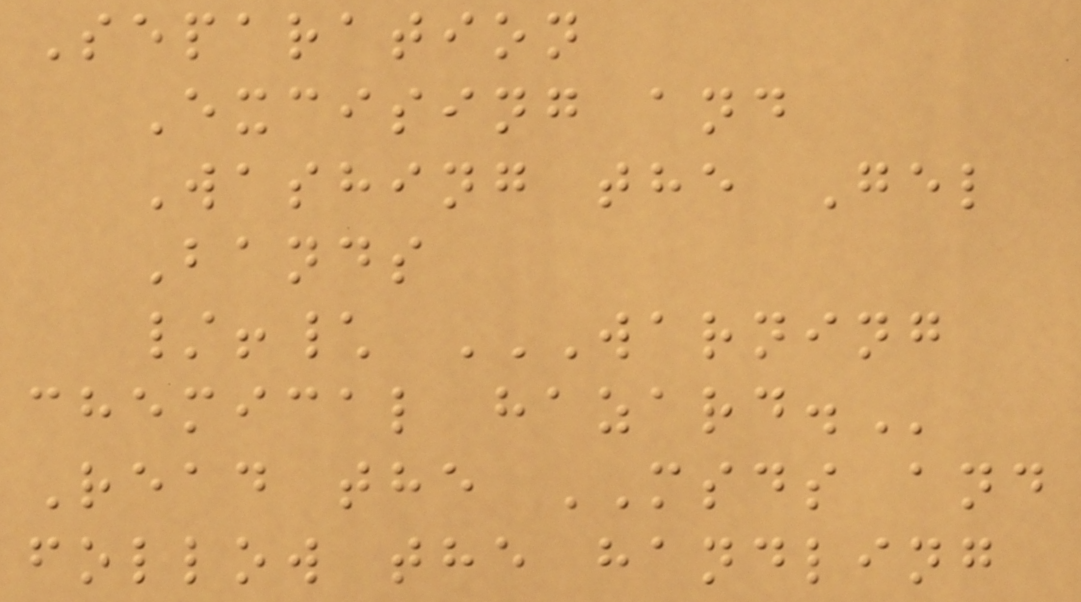Separation
Excising and
Washing the Gel
Bands
/!\ WARNING
CHEMICAL HAZARD.
Read the MSDS and
follow the handling
